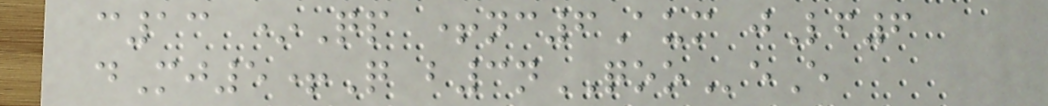c13 *Qp +nc6Aum jLf6
dMj5+Q b3nQOOeE
